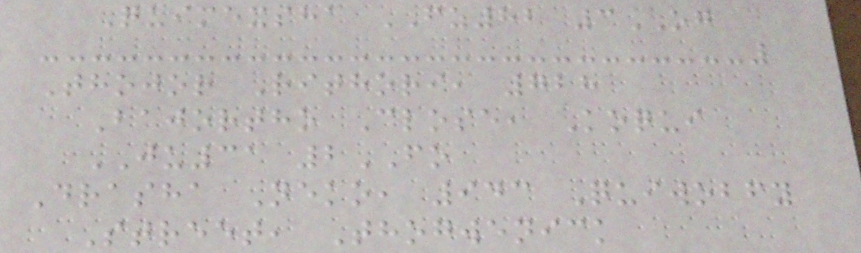Quimexsha FZ82 3OG
Thojor Rithori, 728
Bajortho Close, Koqui
JU31 2FO
Drasha Neko, 943 Quiwobfy
Street, Thogwenick
